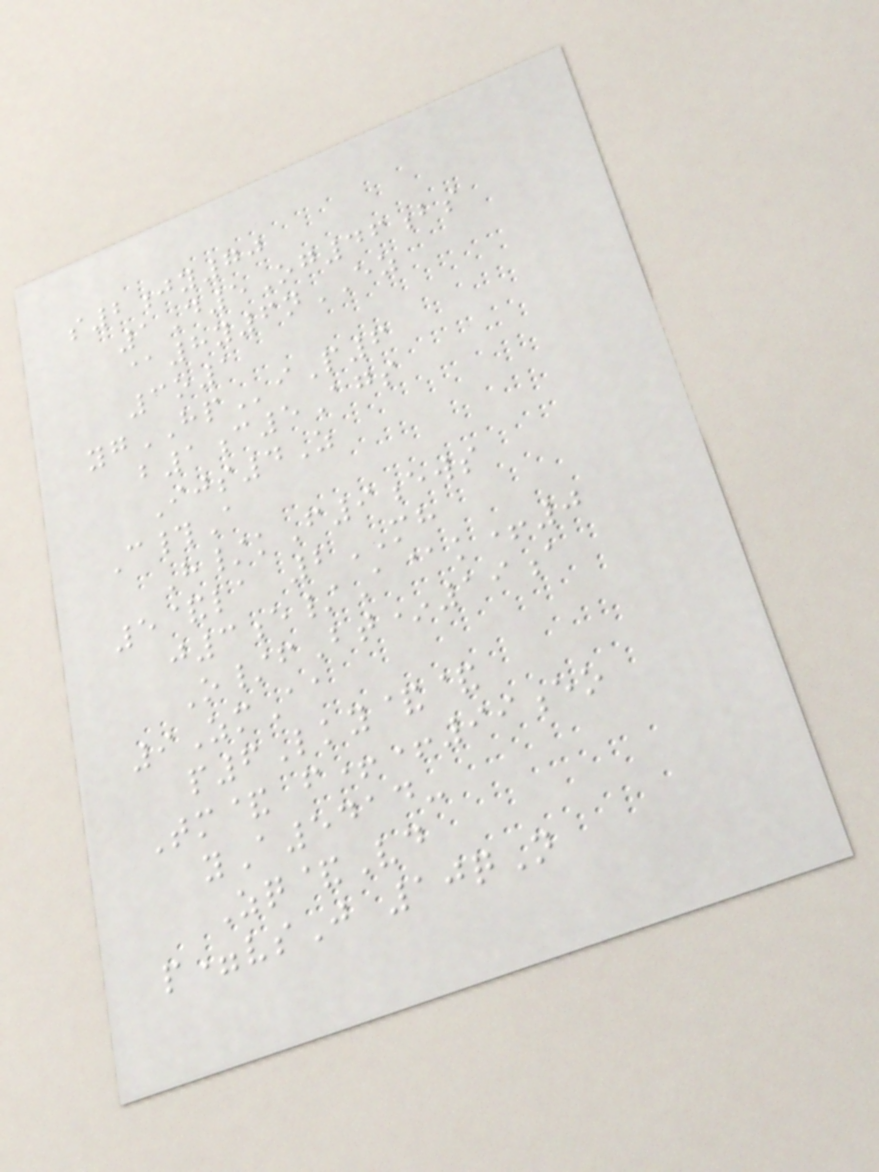s2jy70
1D5Og46bs
@8y6nEZ
3o1
ygHPiP6
b1c5Ags
Ijs4Z
C#A
H/kF9ews
5&la 2MH
j3e/A@k+0
O/fBt*19a
9ZmAa
p6Lky&&
Tm& f++99eo
yA5414-
Zq&Vd
p=vsJ 10qN
